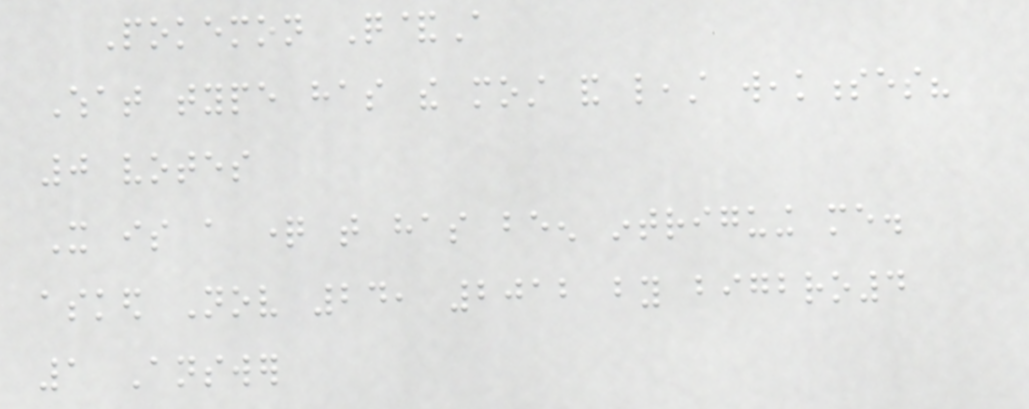Pokemon Q&A
What type has the most and least weaknesses?
0 votes
It is a question that has been intriguing me.
asked Nov 24, 2012 by bigbro4
1 Answer
